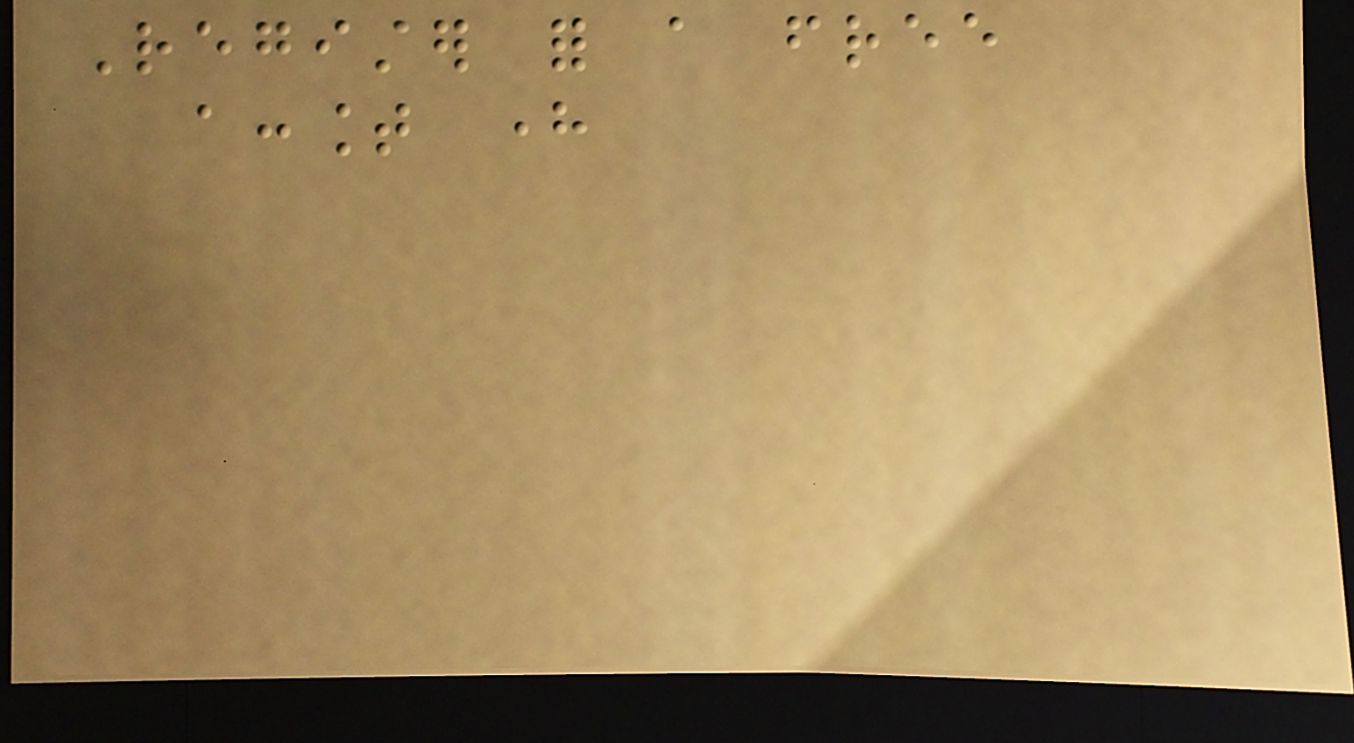Register for a free
account here
